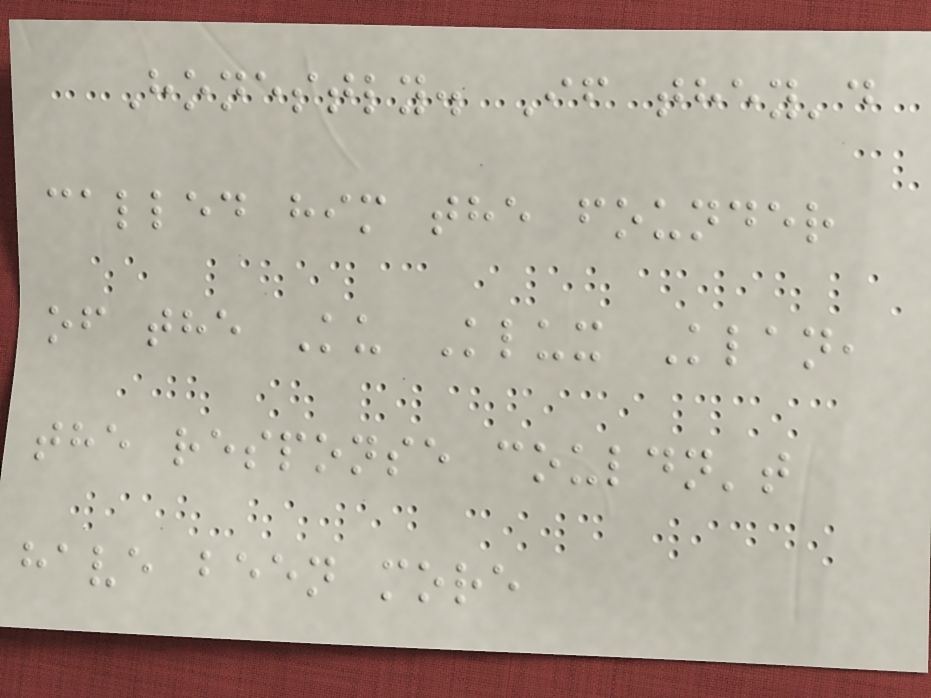Honestly. If they'd
called him the founder
of the Ku Klux Klan,
the response couldn't
have been more
